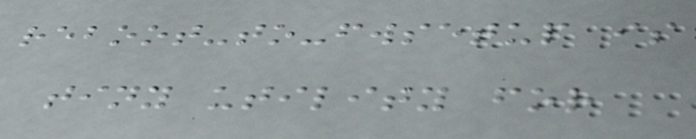reboot-to-fwsetup is
tiny utility for
